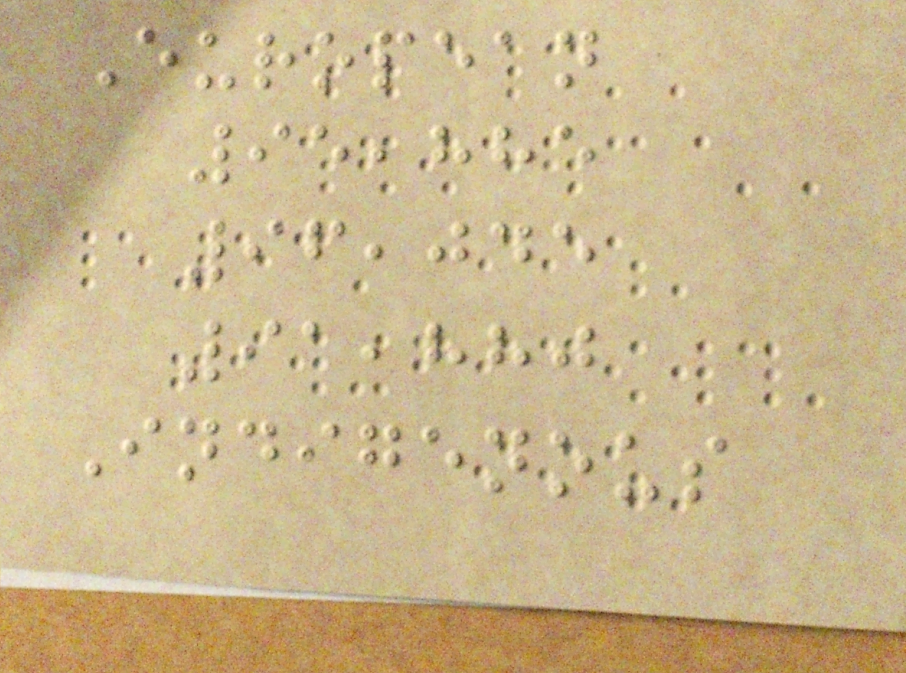European
95,885
96,045
91,880
Indigenous
